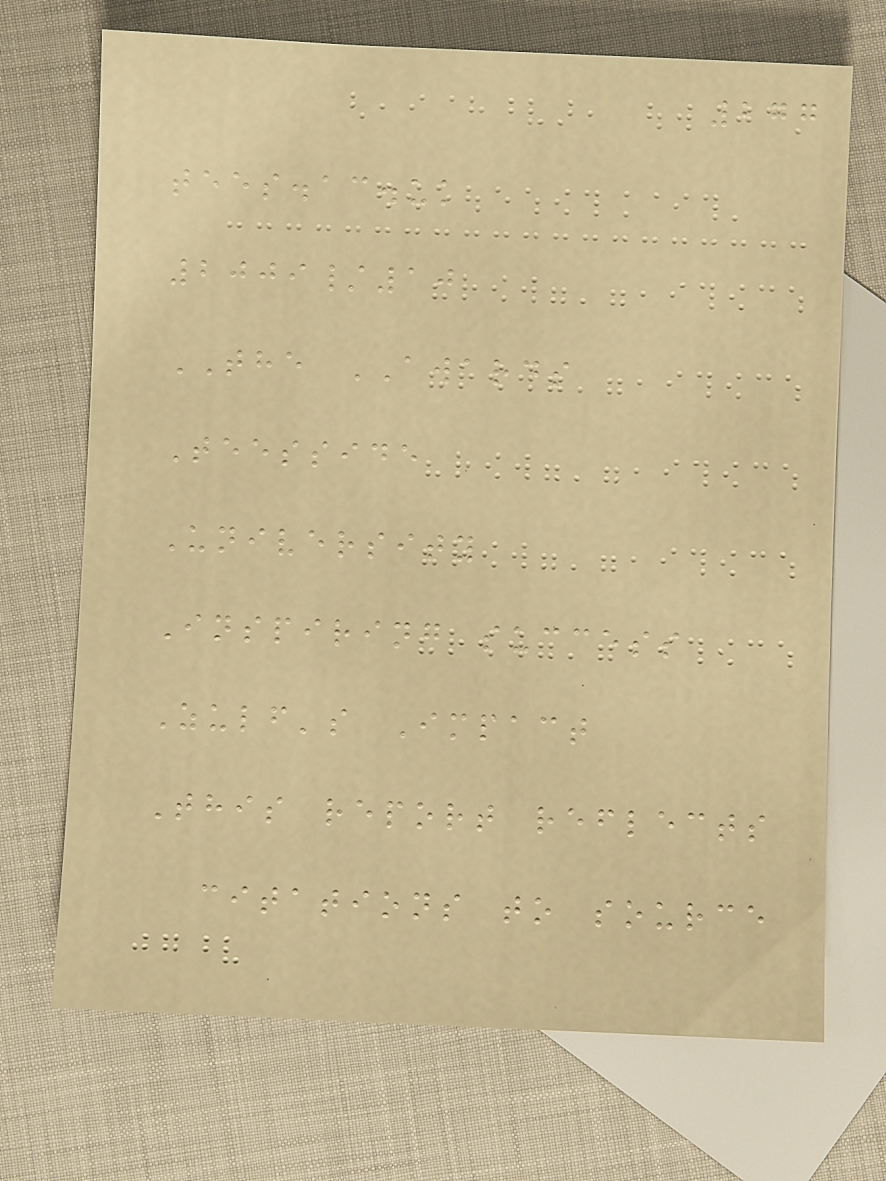277
tees.ac.uk
2009/10
THE AWARDS
Teesside
University
Inspiring success
Zulf's Impact
This report reflects
citations to source
